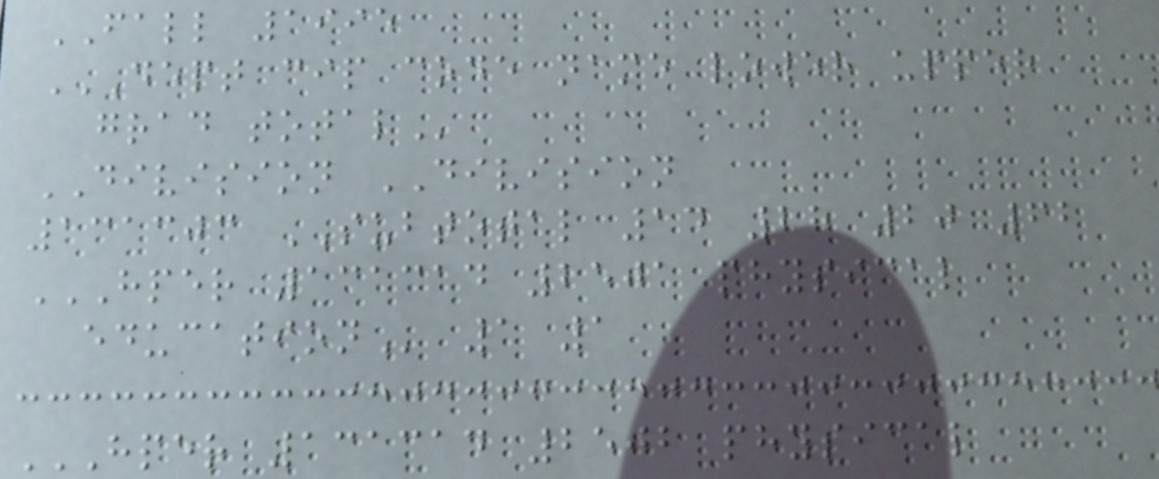FALL 1995
DEPT CIP CODE NAME LOWER UPPER
GRAD TOTAL
DIVISION DIVISION
131303 SUBTOTAL 14 28 20 62
HPER 131314 2501 PHYSICAL
EDUCATION 1 1
HPER 131314 2502 PHYSICAL
